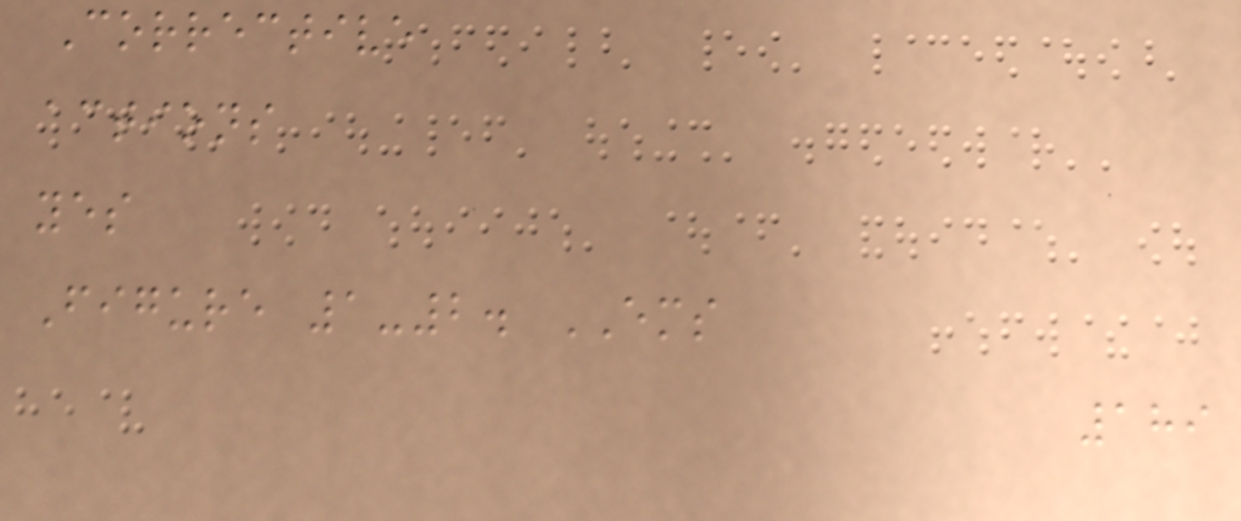Corrective
actions
yes
Figure 1-2. EMS
189
